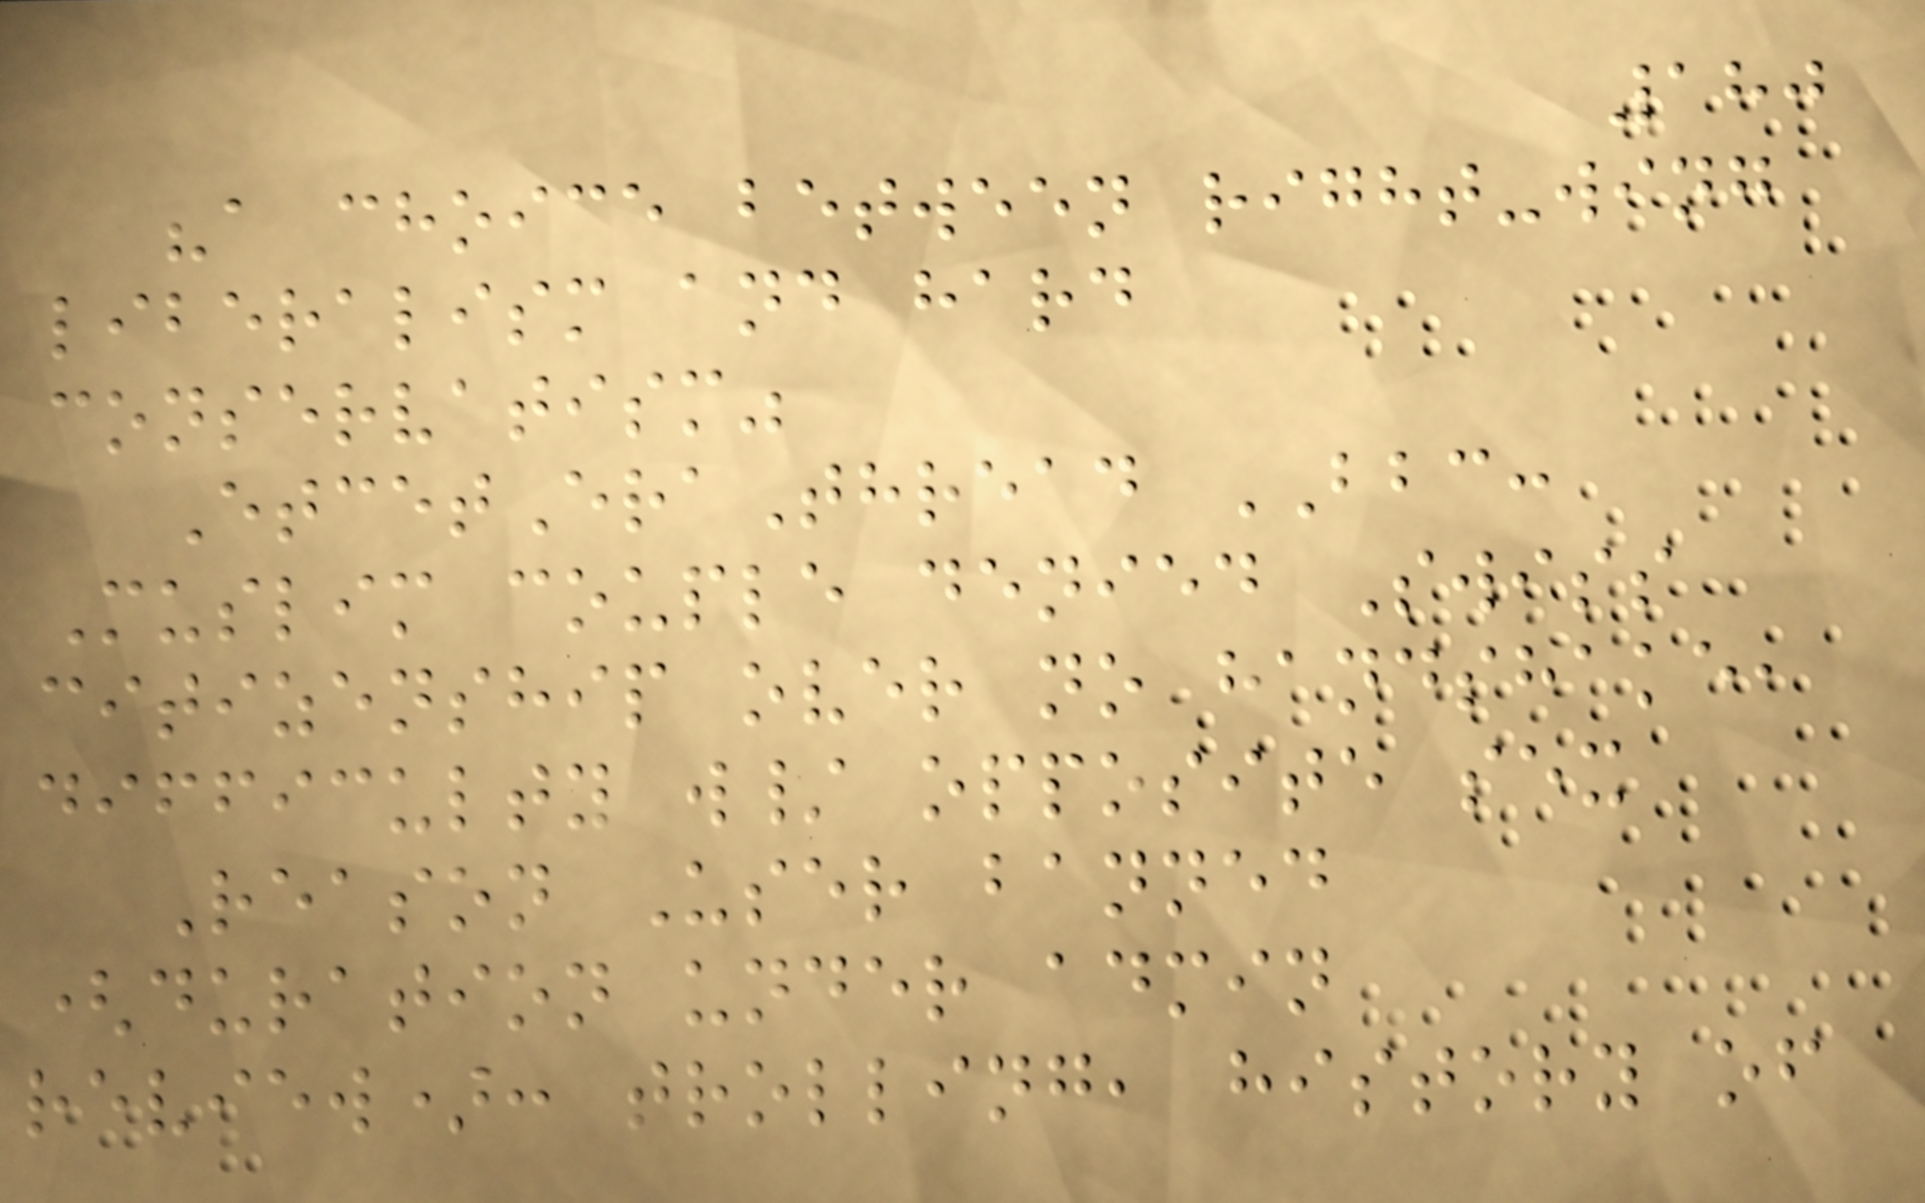180
"a choice between right-wing
liberalism and hard
conservatism"
EtcetEraThread BBC:
Muslim couple denied Swiss
citizenship over no handshake,
difficulty w/ opposite sex
Reason User banned
(duration under admin
review): trolling, history of
